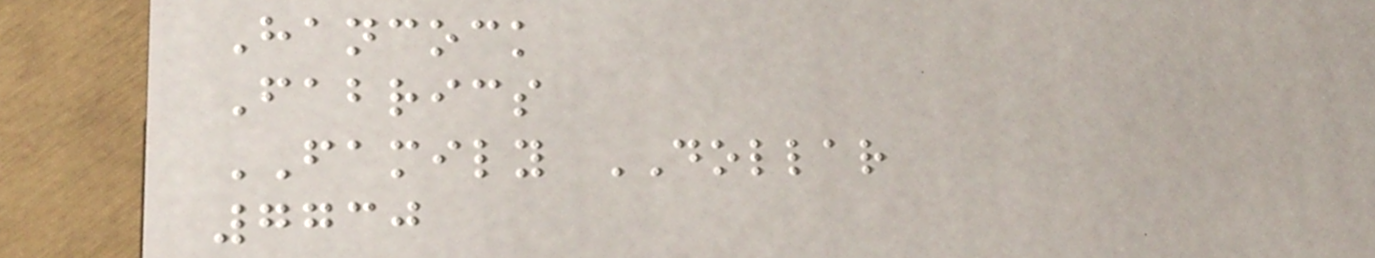Hancock
Fabrics
FAMILY DOLLAR
7730
